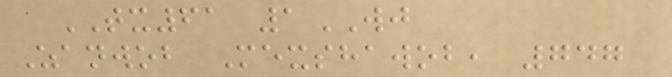TX61 1WJ
Zanwob Mexshawob, 747
